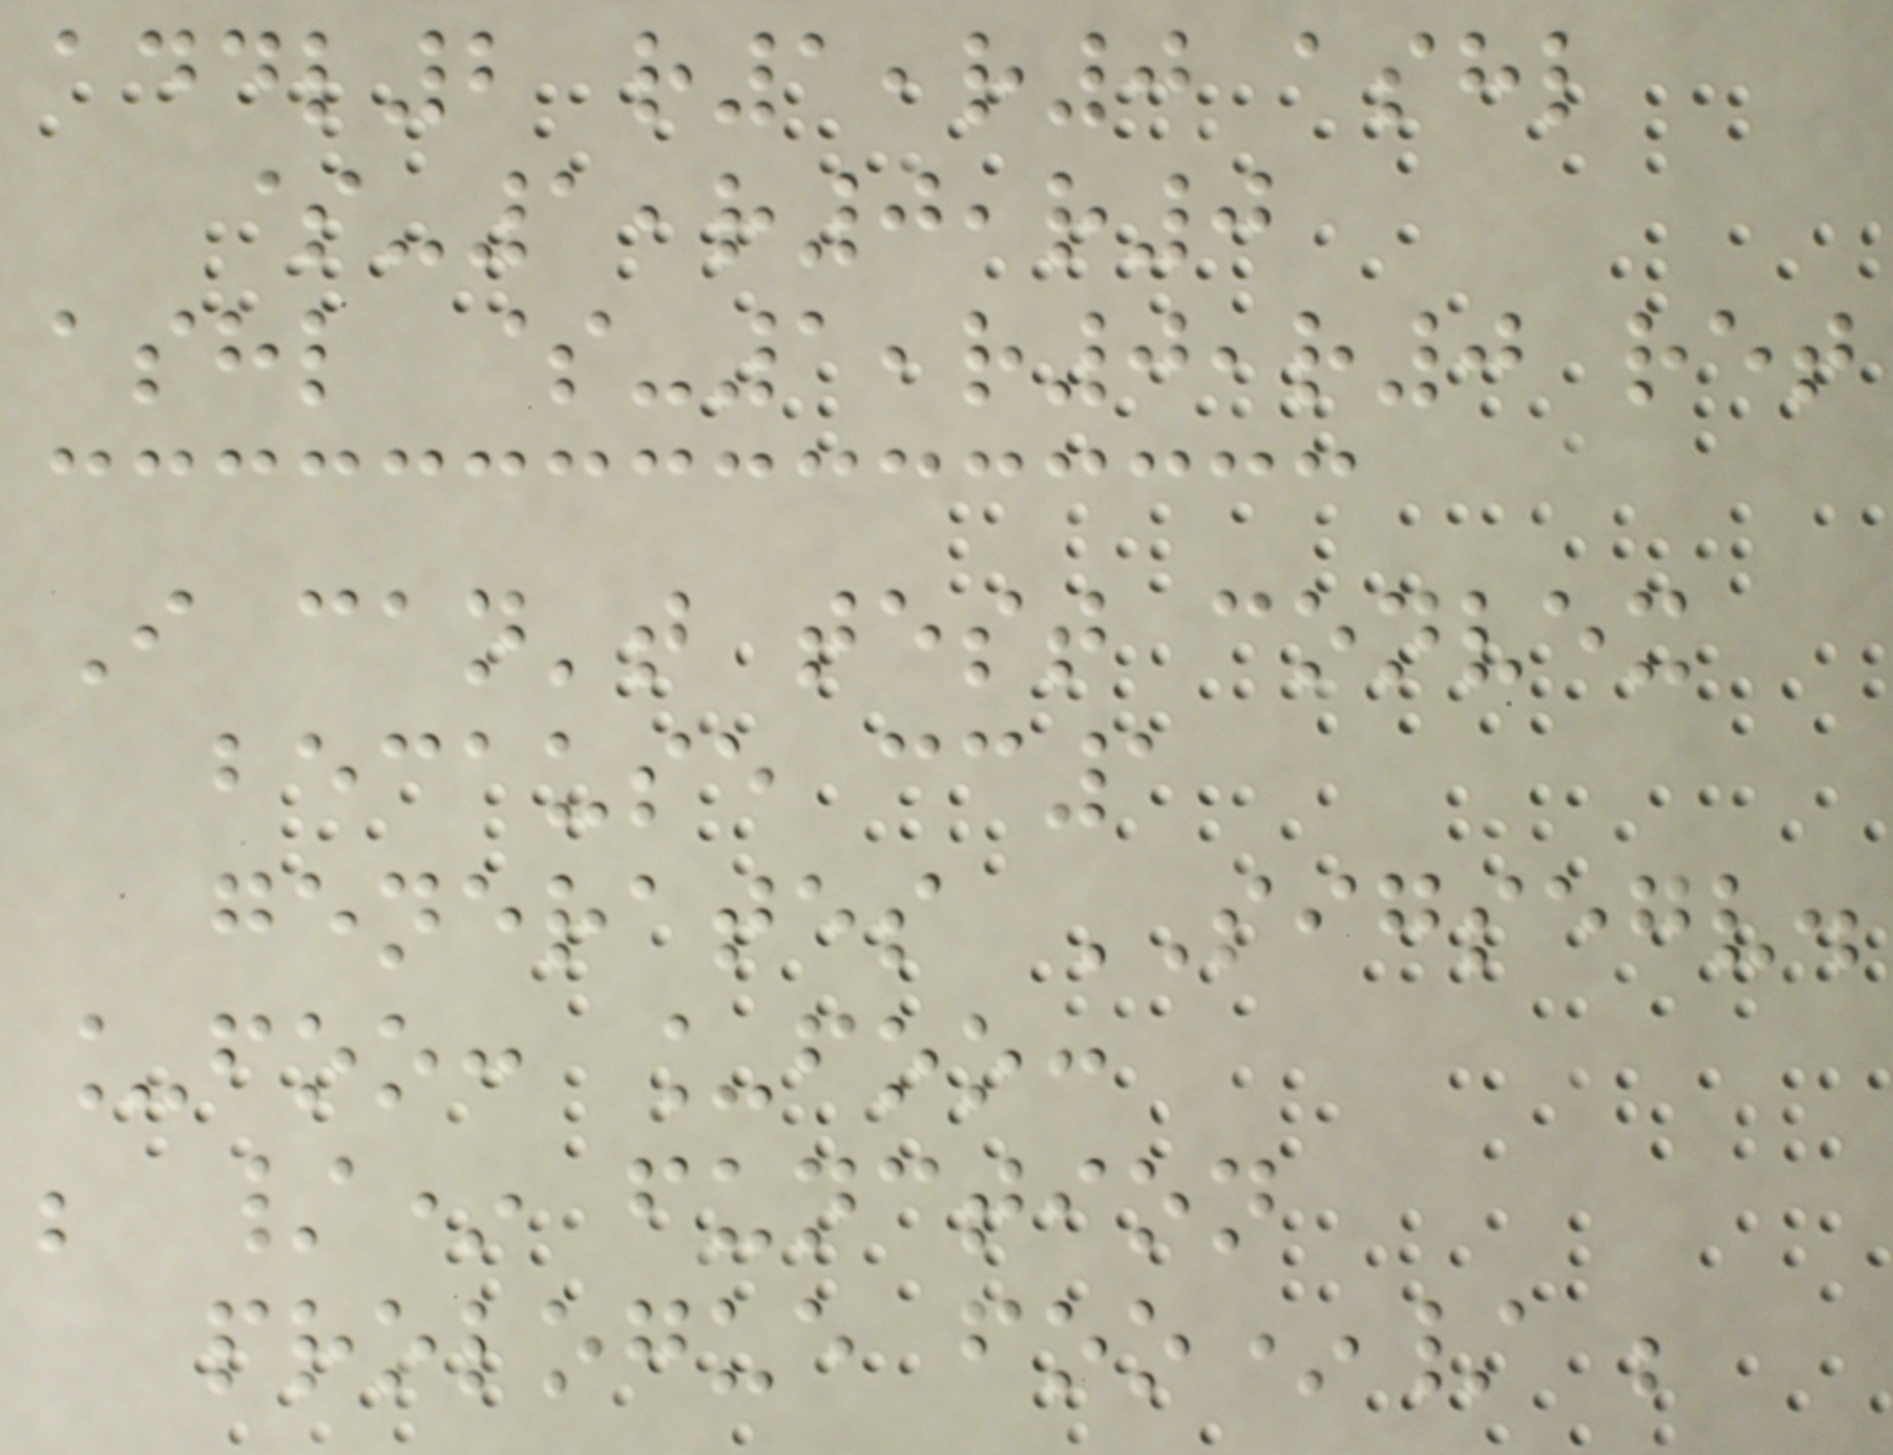addl2 r1,r0 ashl
$-1,r0,r0
ashl $-1,r0,r0 ret
I can't test convex
because cc1
generates SIGSEGV.
_foo: _foo:
; /* function
prologue foo*/ ;
